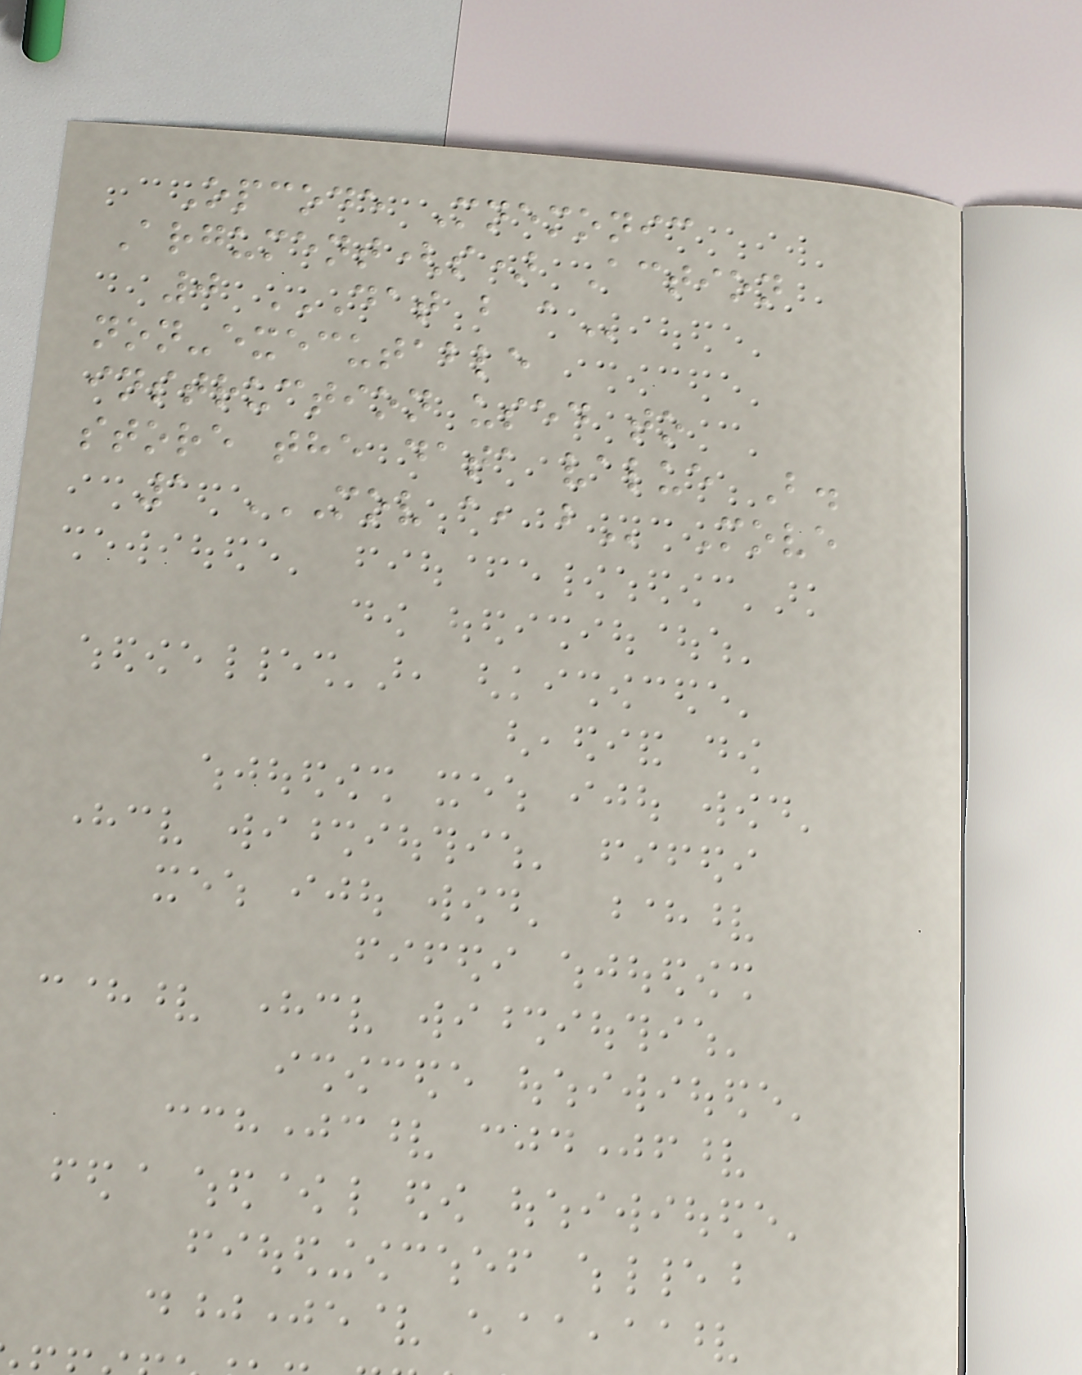Opcode Mnemonic
Argument(s) Action
0 DAT B A
non-executable
instruction used to
store the data value B.
1 MOV A, B Move
